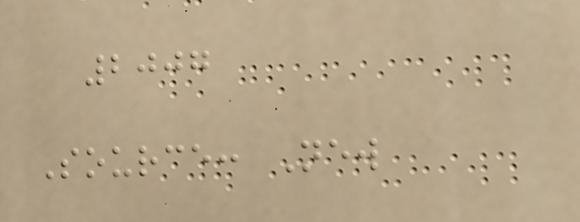2007
Source: New
